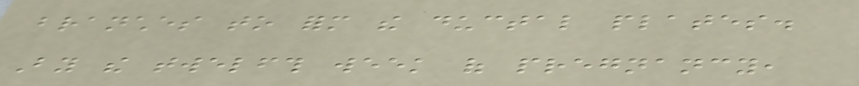branches to form the ductal plates.
By the twelfth week of pregnancy,
